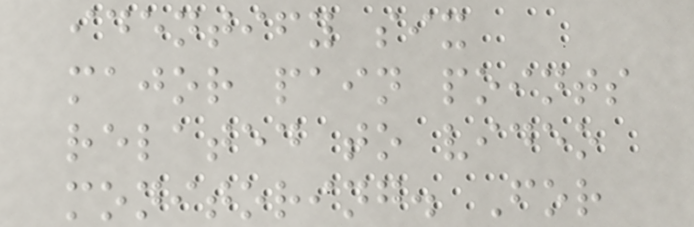identify six
major pain points
related to video
monitoring. For
